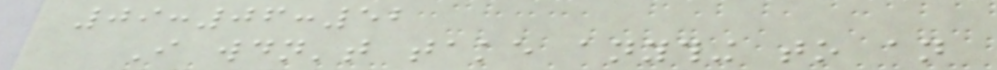09:06:52
I wouldn't take anything to an
